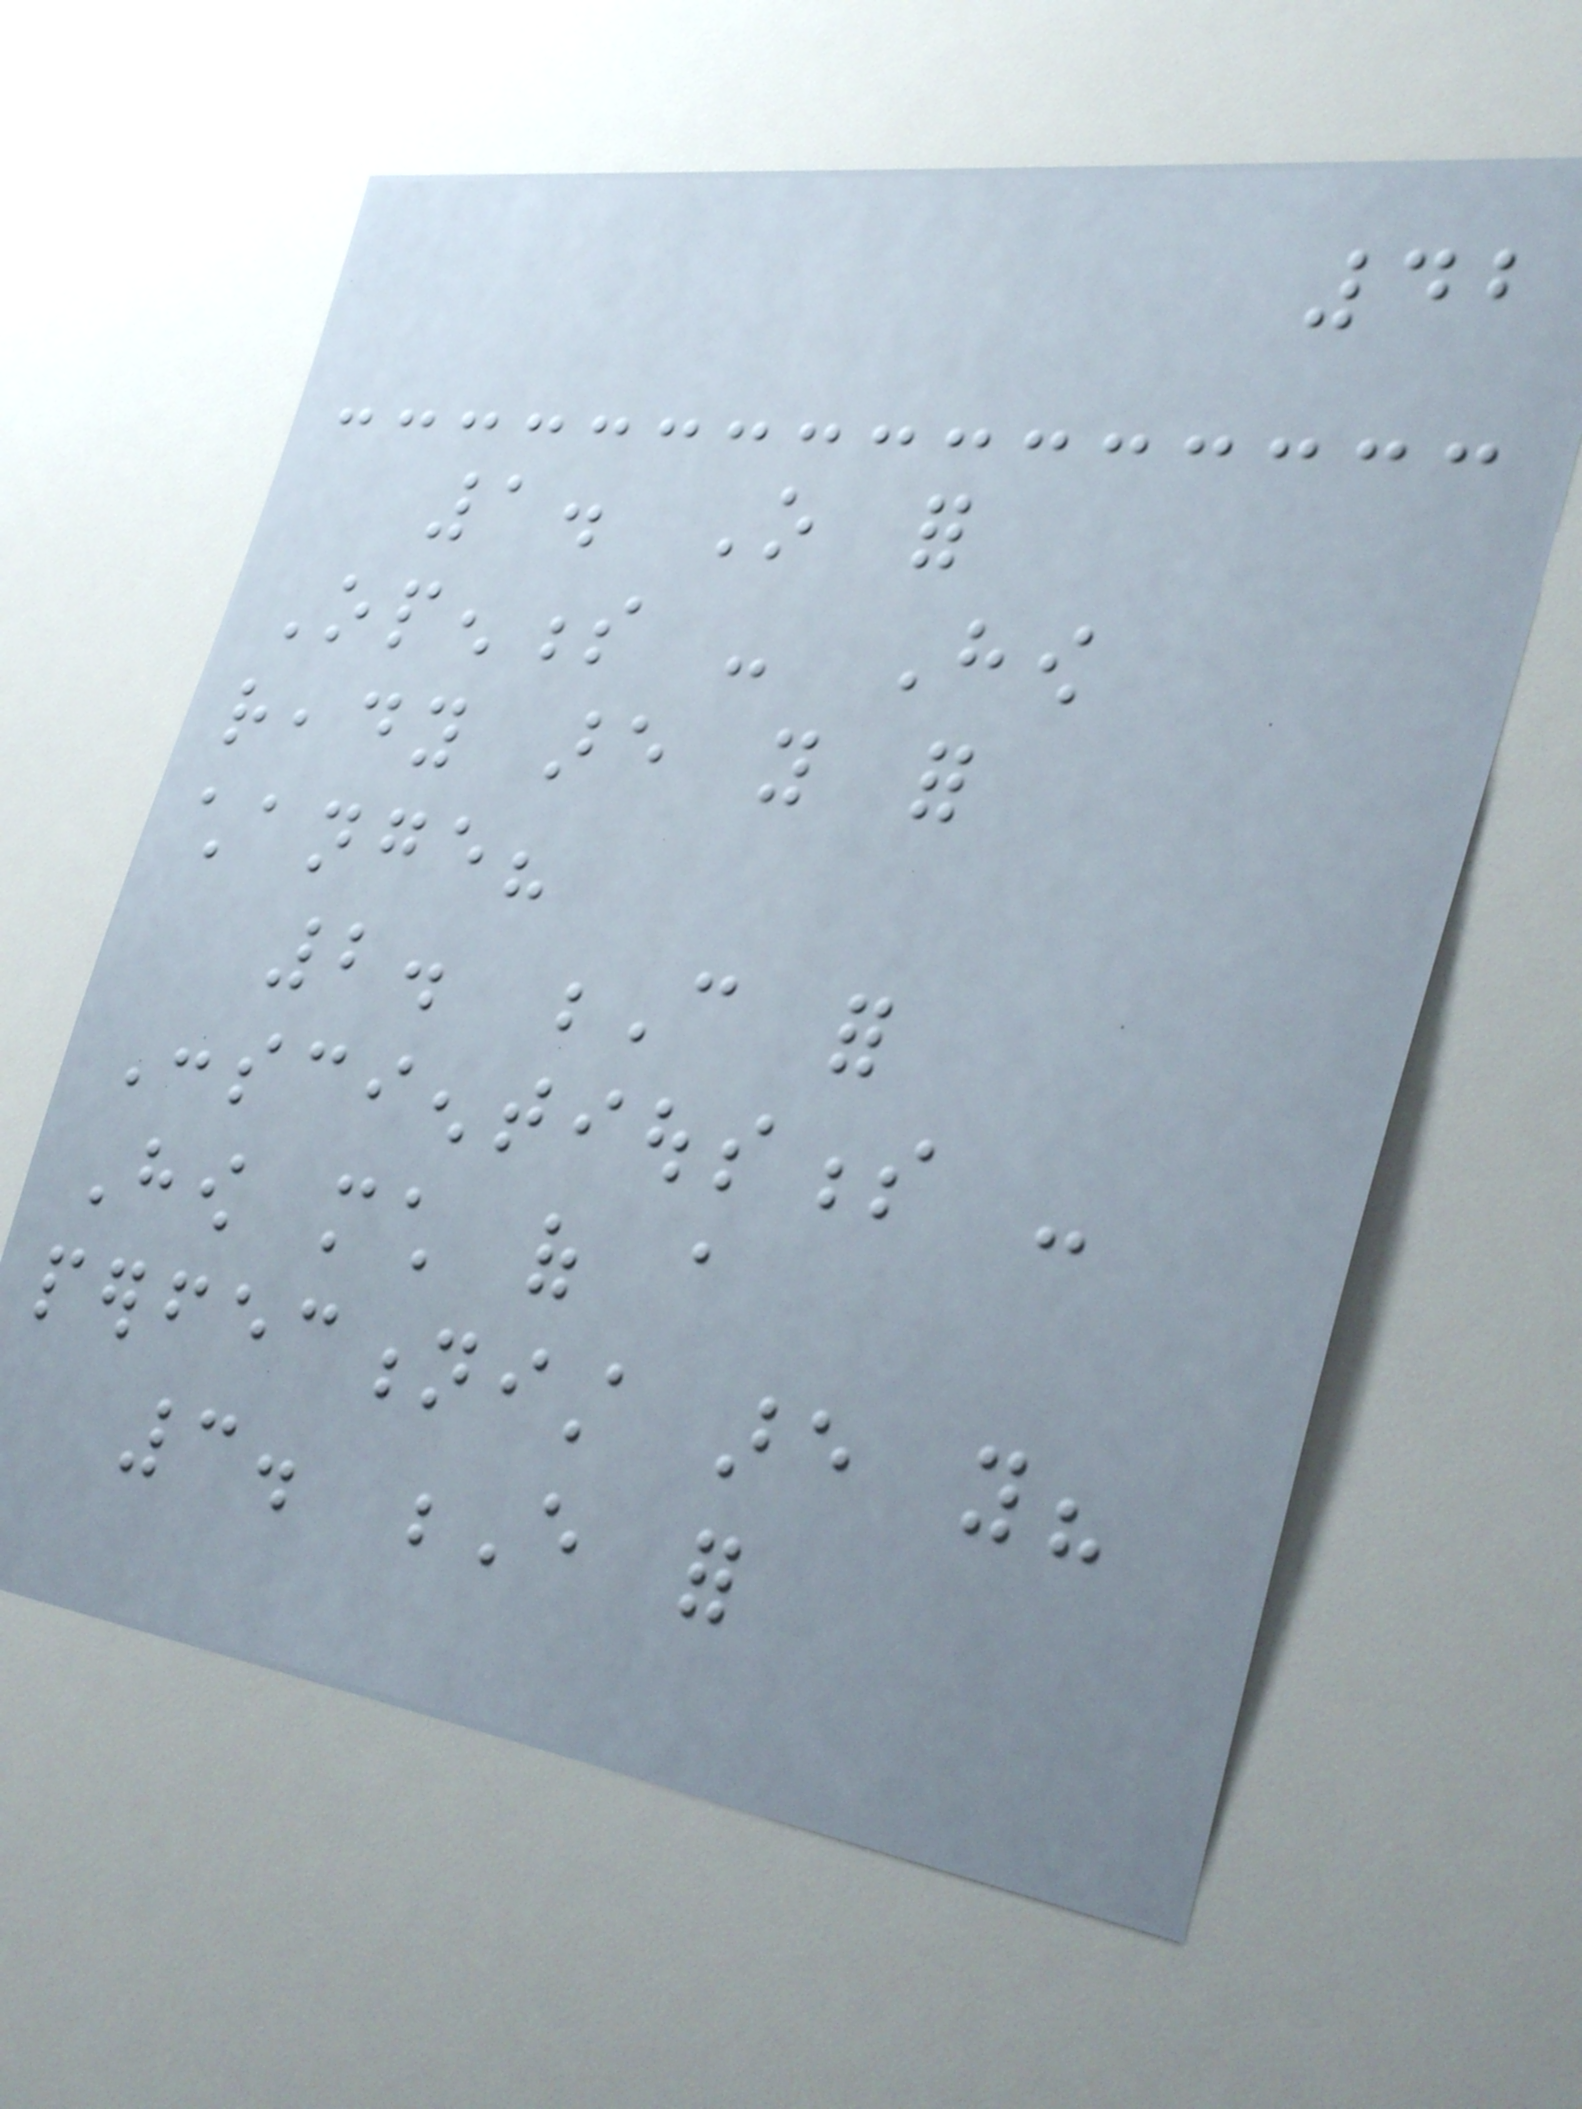42
1. O for
Openness - How
ready are you for
change?
2. C for
Conscientiousness -
How much of a
perfectionist are you?
3. E for
